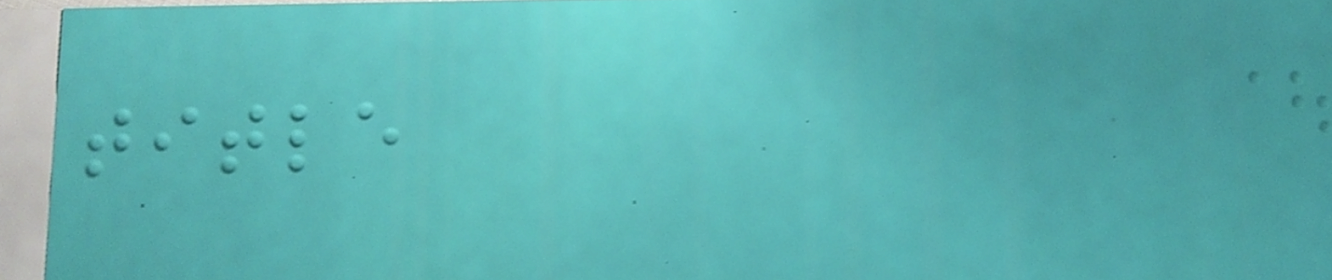title
